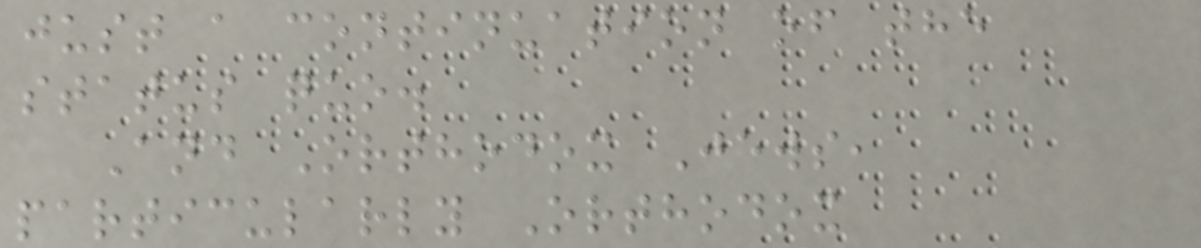just a continuation of the
status quo.
And Orthodox Jews,
particularly Orthodox
